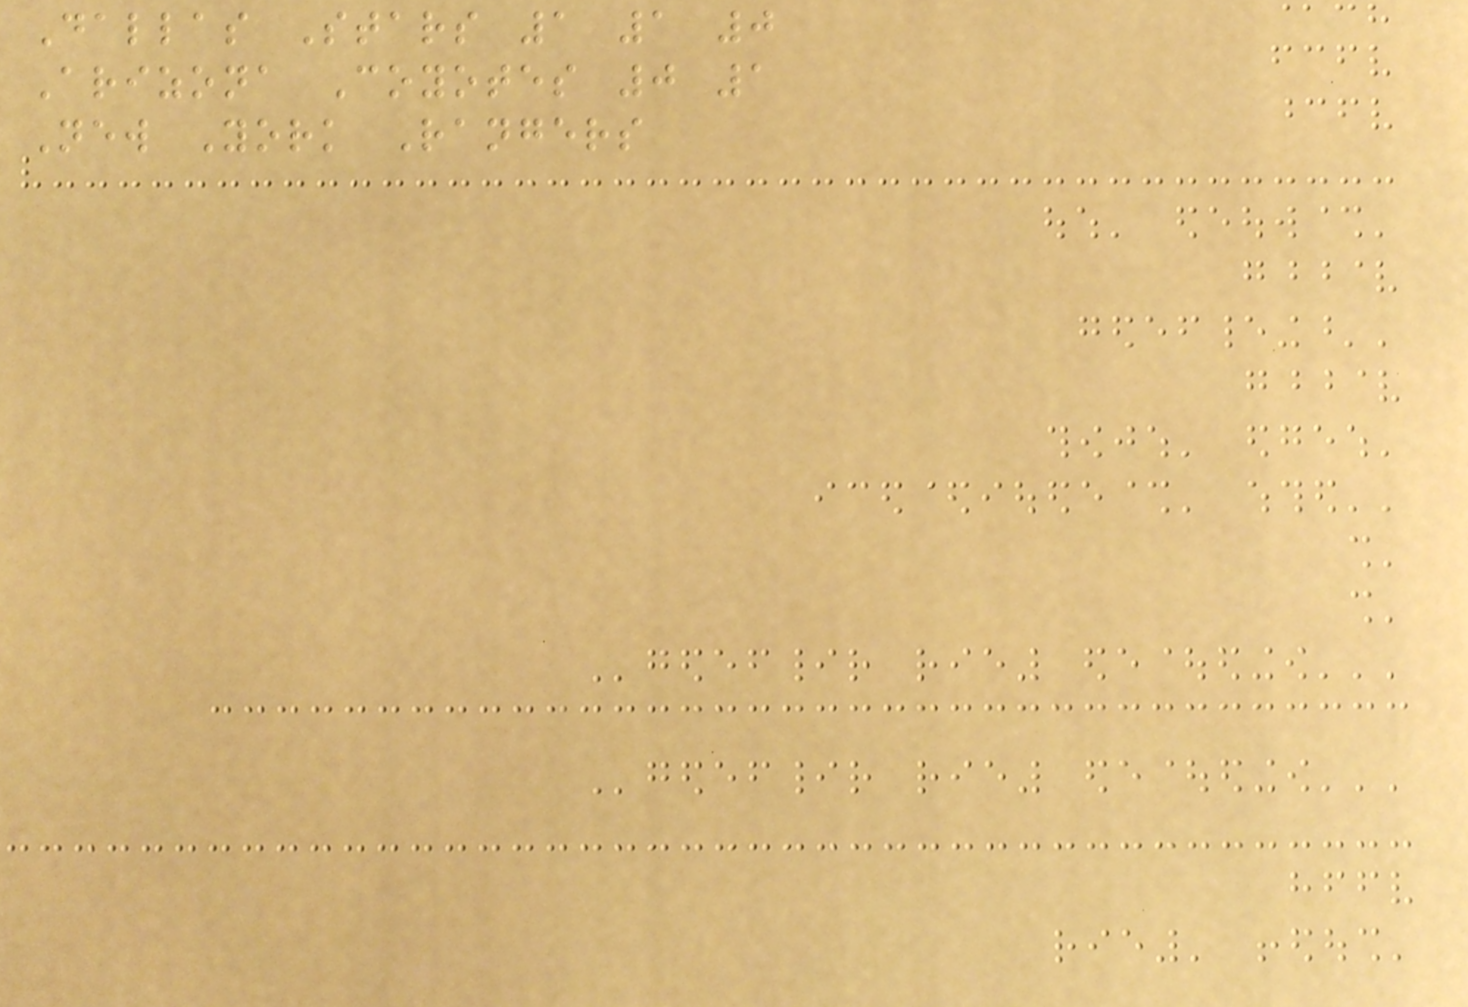Dallas Stars 1 1 0
Arizona Coyotes 0 1
New York Rangers
